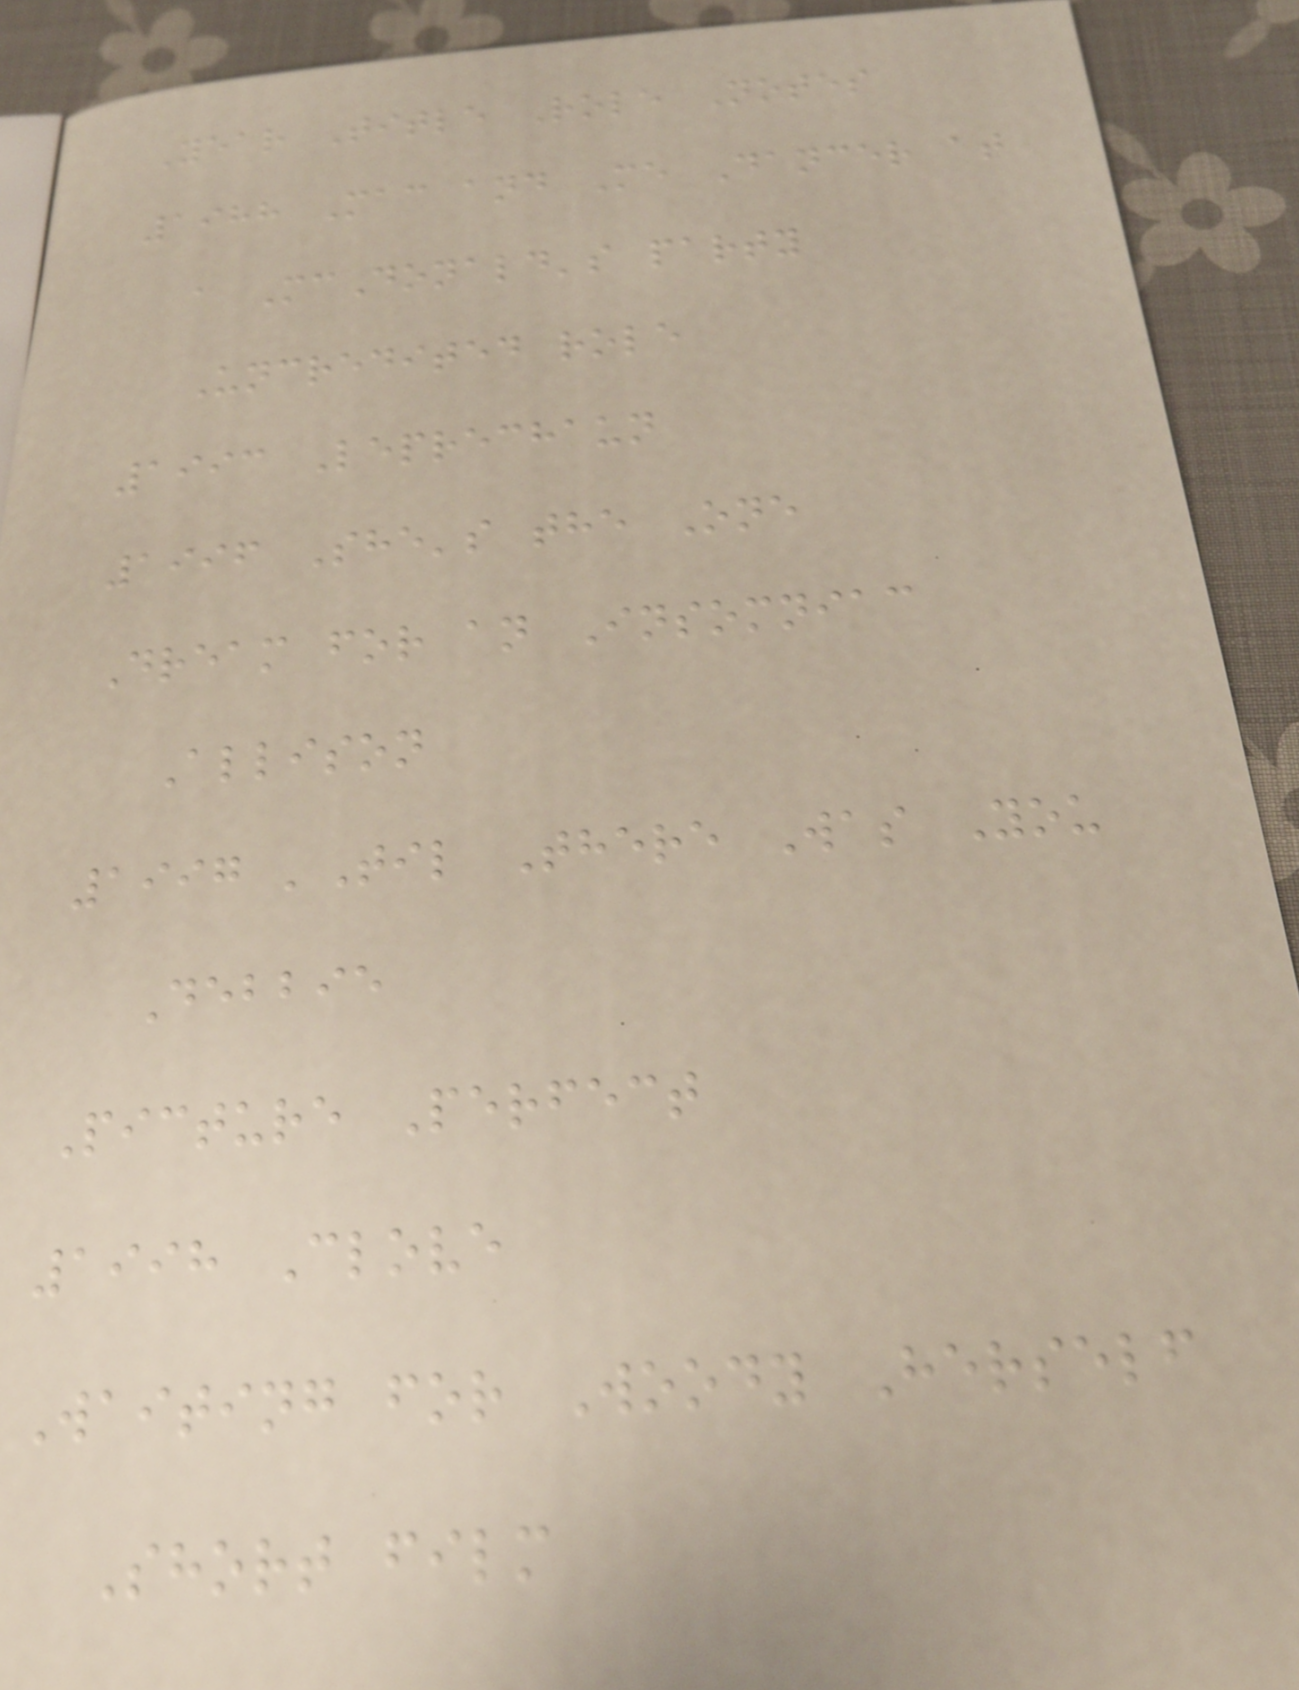Year Title Role Notes
1988 Mac and Me Dancer at
a McDonald's party
Uncredited role
1993 Leprechaun
1996 She's the One
Dream for an Insomniac
Allison
1997 'Til There Was You
Debbie
Picture Perfect
1998 Clove
Waiting for Woody Herself
Short film
